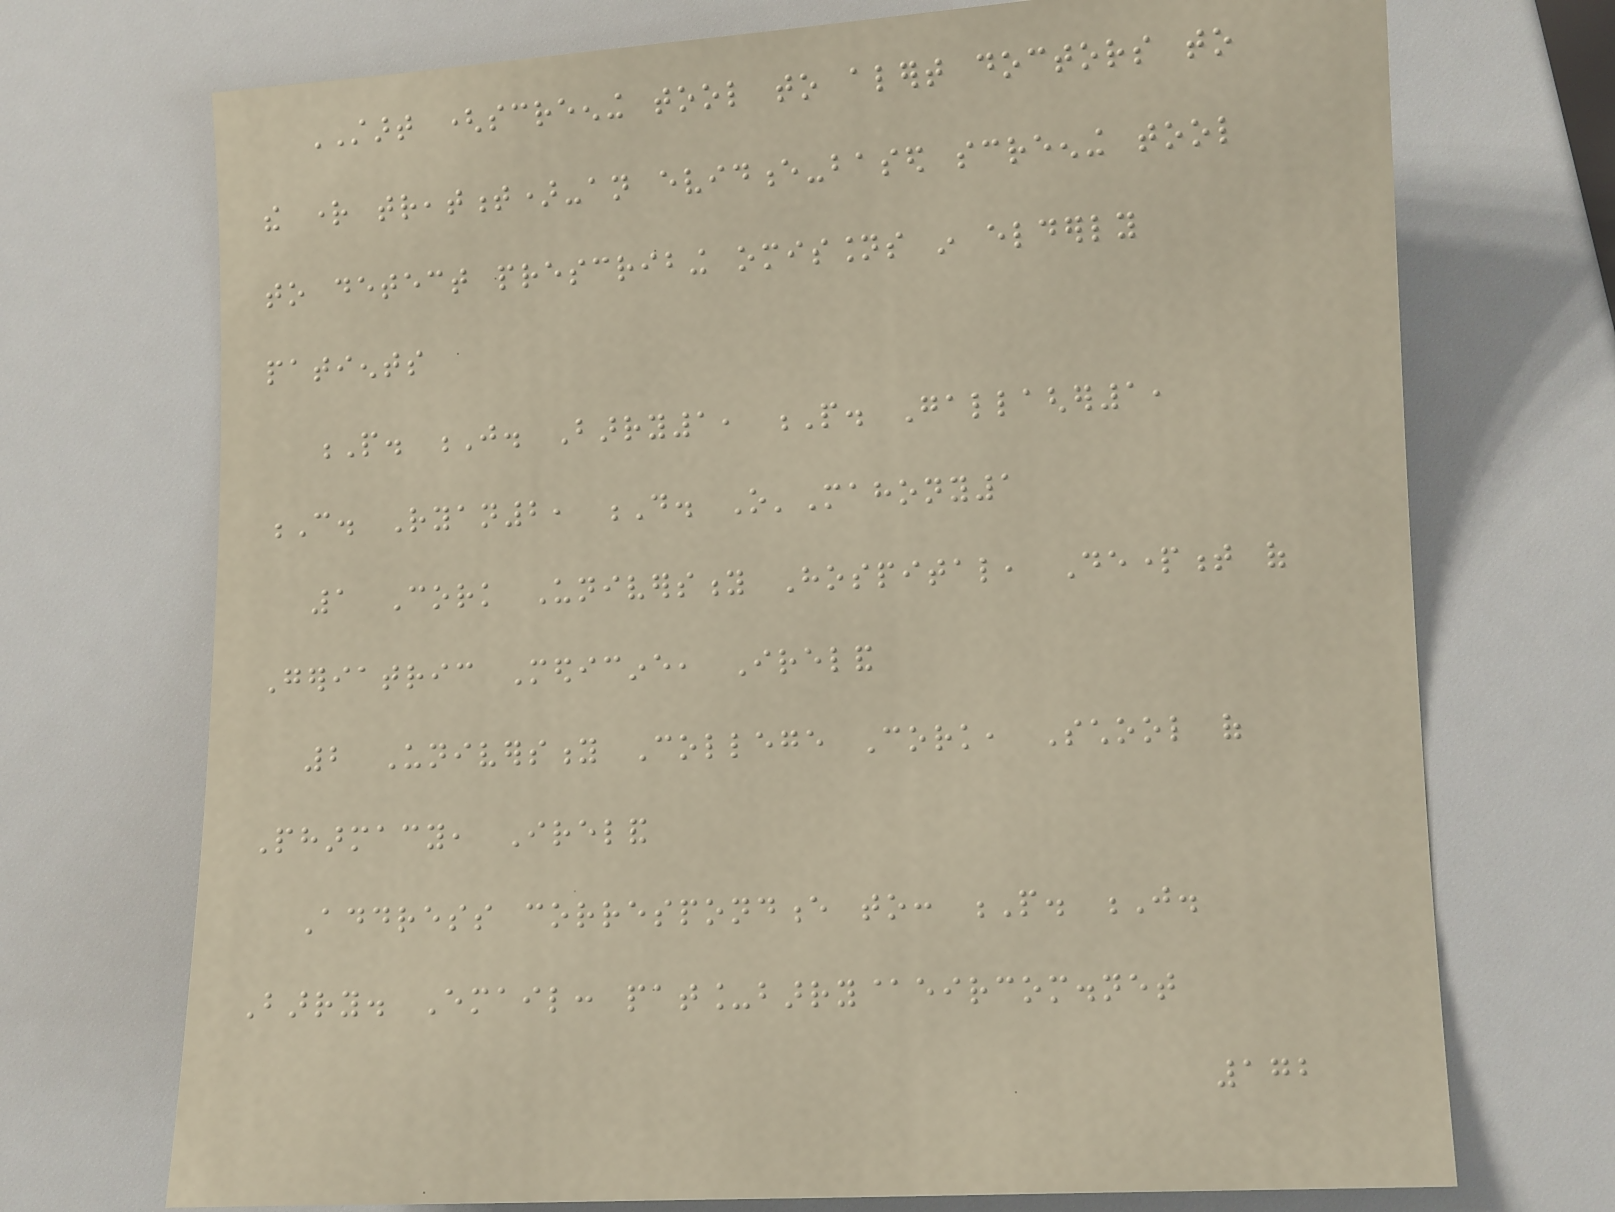START (screening tool to alert doctors to
the right treatment)-an evidence-based screening tool
to detect prescribing omissions in elderly
patients
P. J. Barry1, P. Gallagher1,
C. Ryan2, D. O'Mahony1
1 Cork University Hospital, Department of
Geriatric Medicine, Ireland
2 University College Cork, School of
Pharmacy, Ireland
Address correspondence to: P. J.
Barry. Email: pat_barry@eircom.net
172
